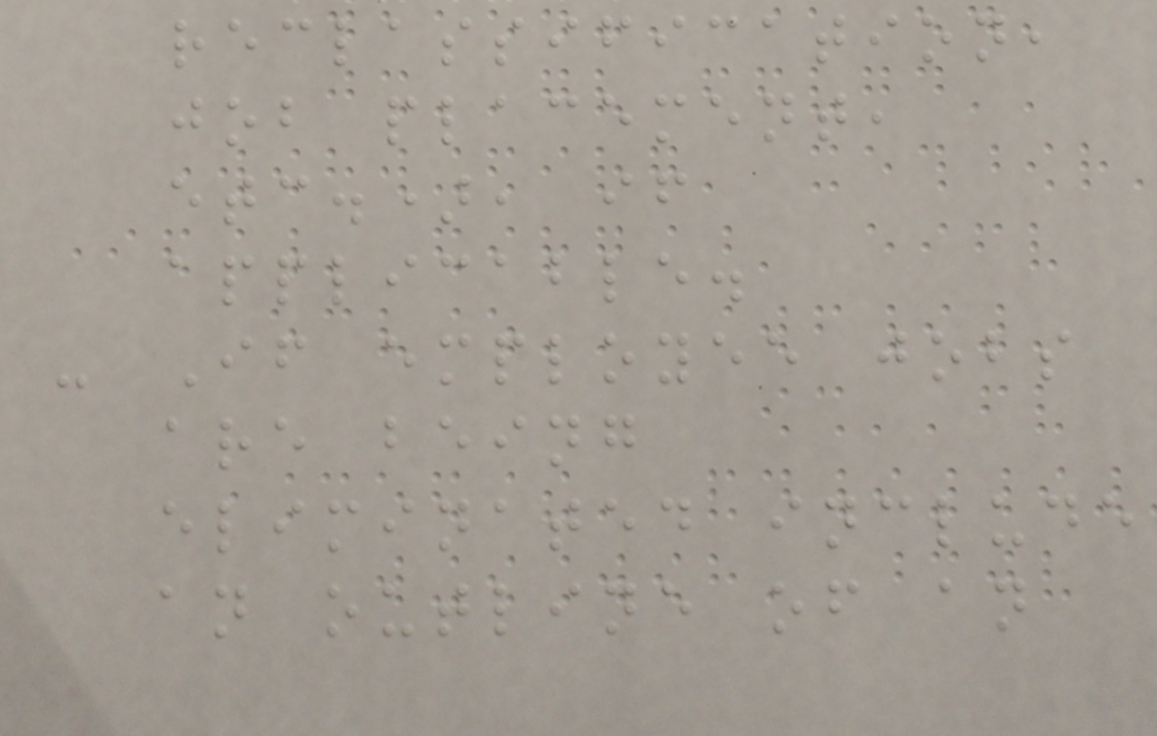reclassification,
job placement,
etc.), if
applicable.
- If employee jobs
are being
eliminated include
an outline of an
